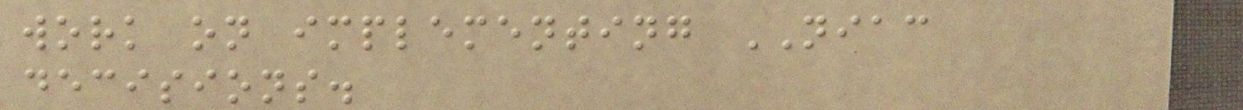work on implementing NIAC
decisions.
